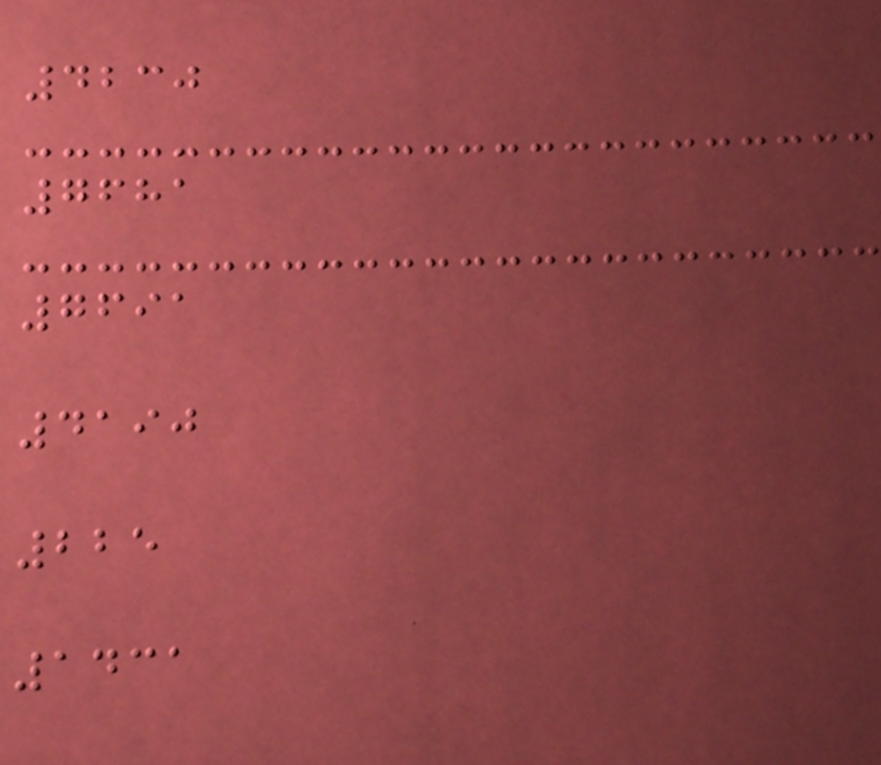4230
7681
7691
4190
225
1431
